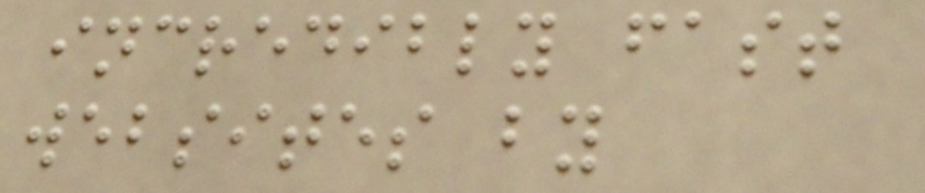incredibly fast
websites by
